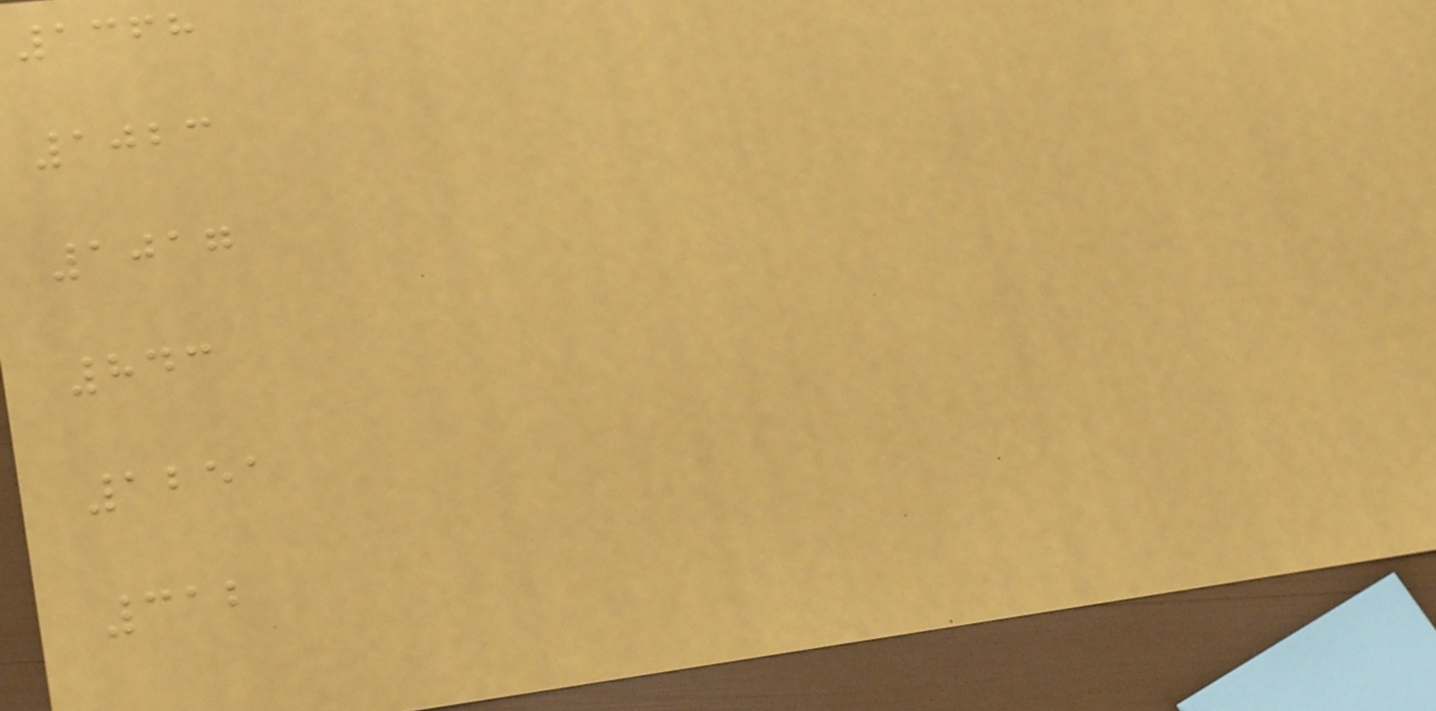1368
1023
1017
843
1251
312
